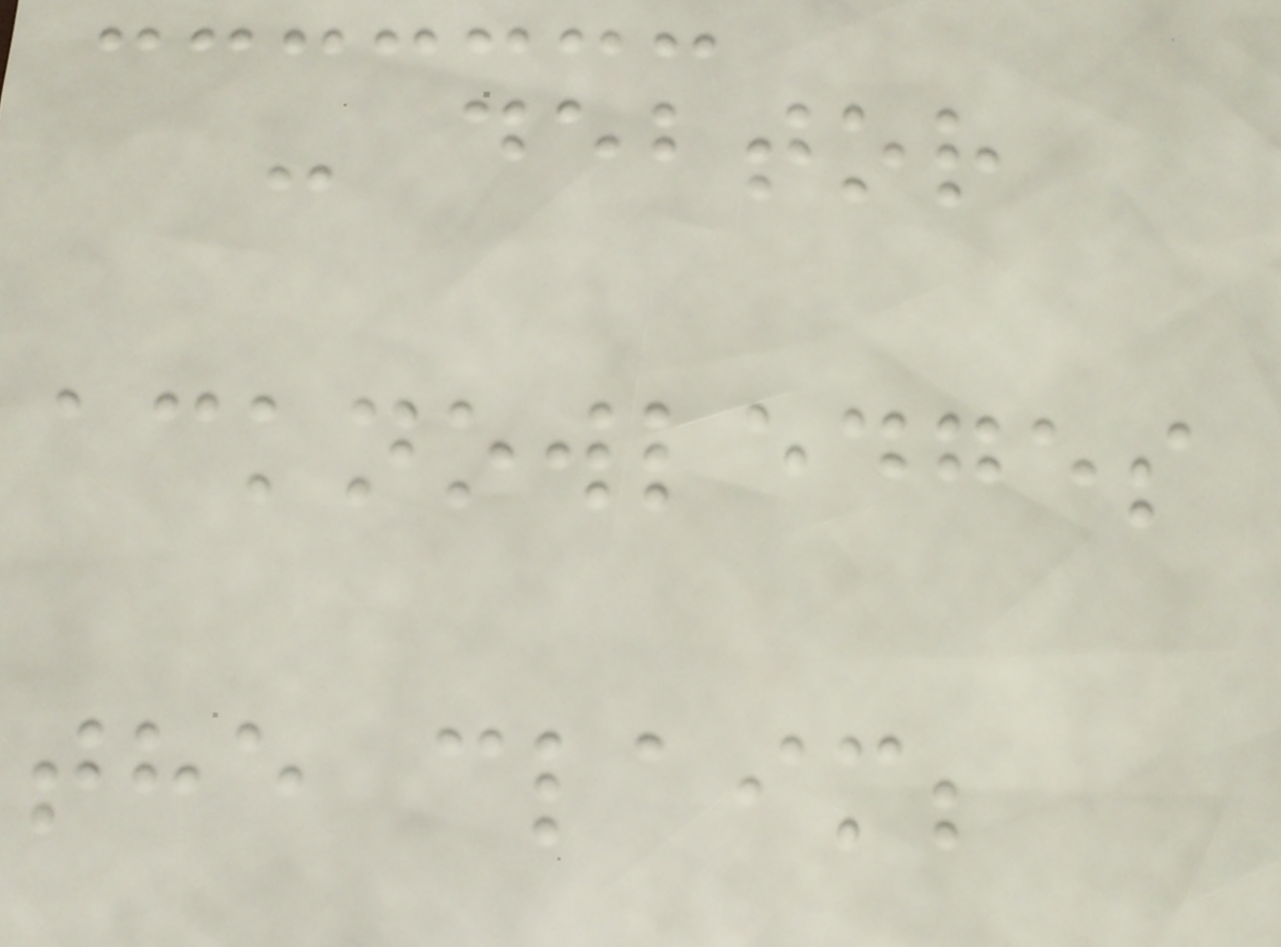- debtor
acknowledges
the claim;
